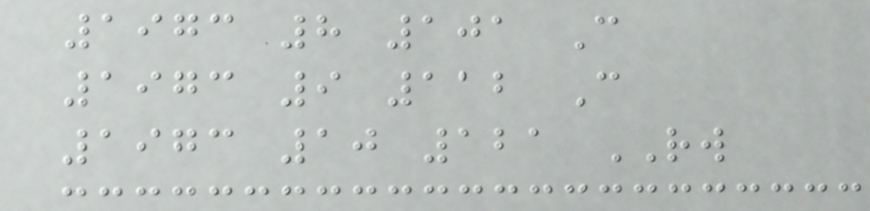1973 8 101 C
1973 9 112 C
1973 10 121 RW
